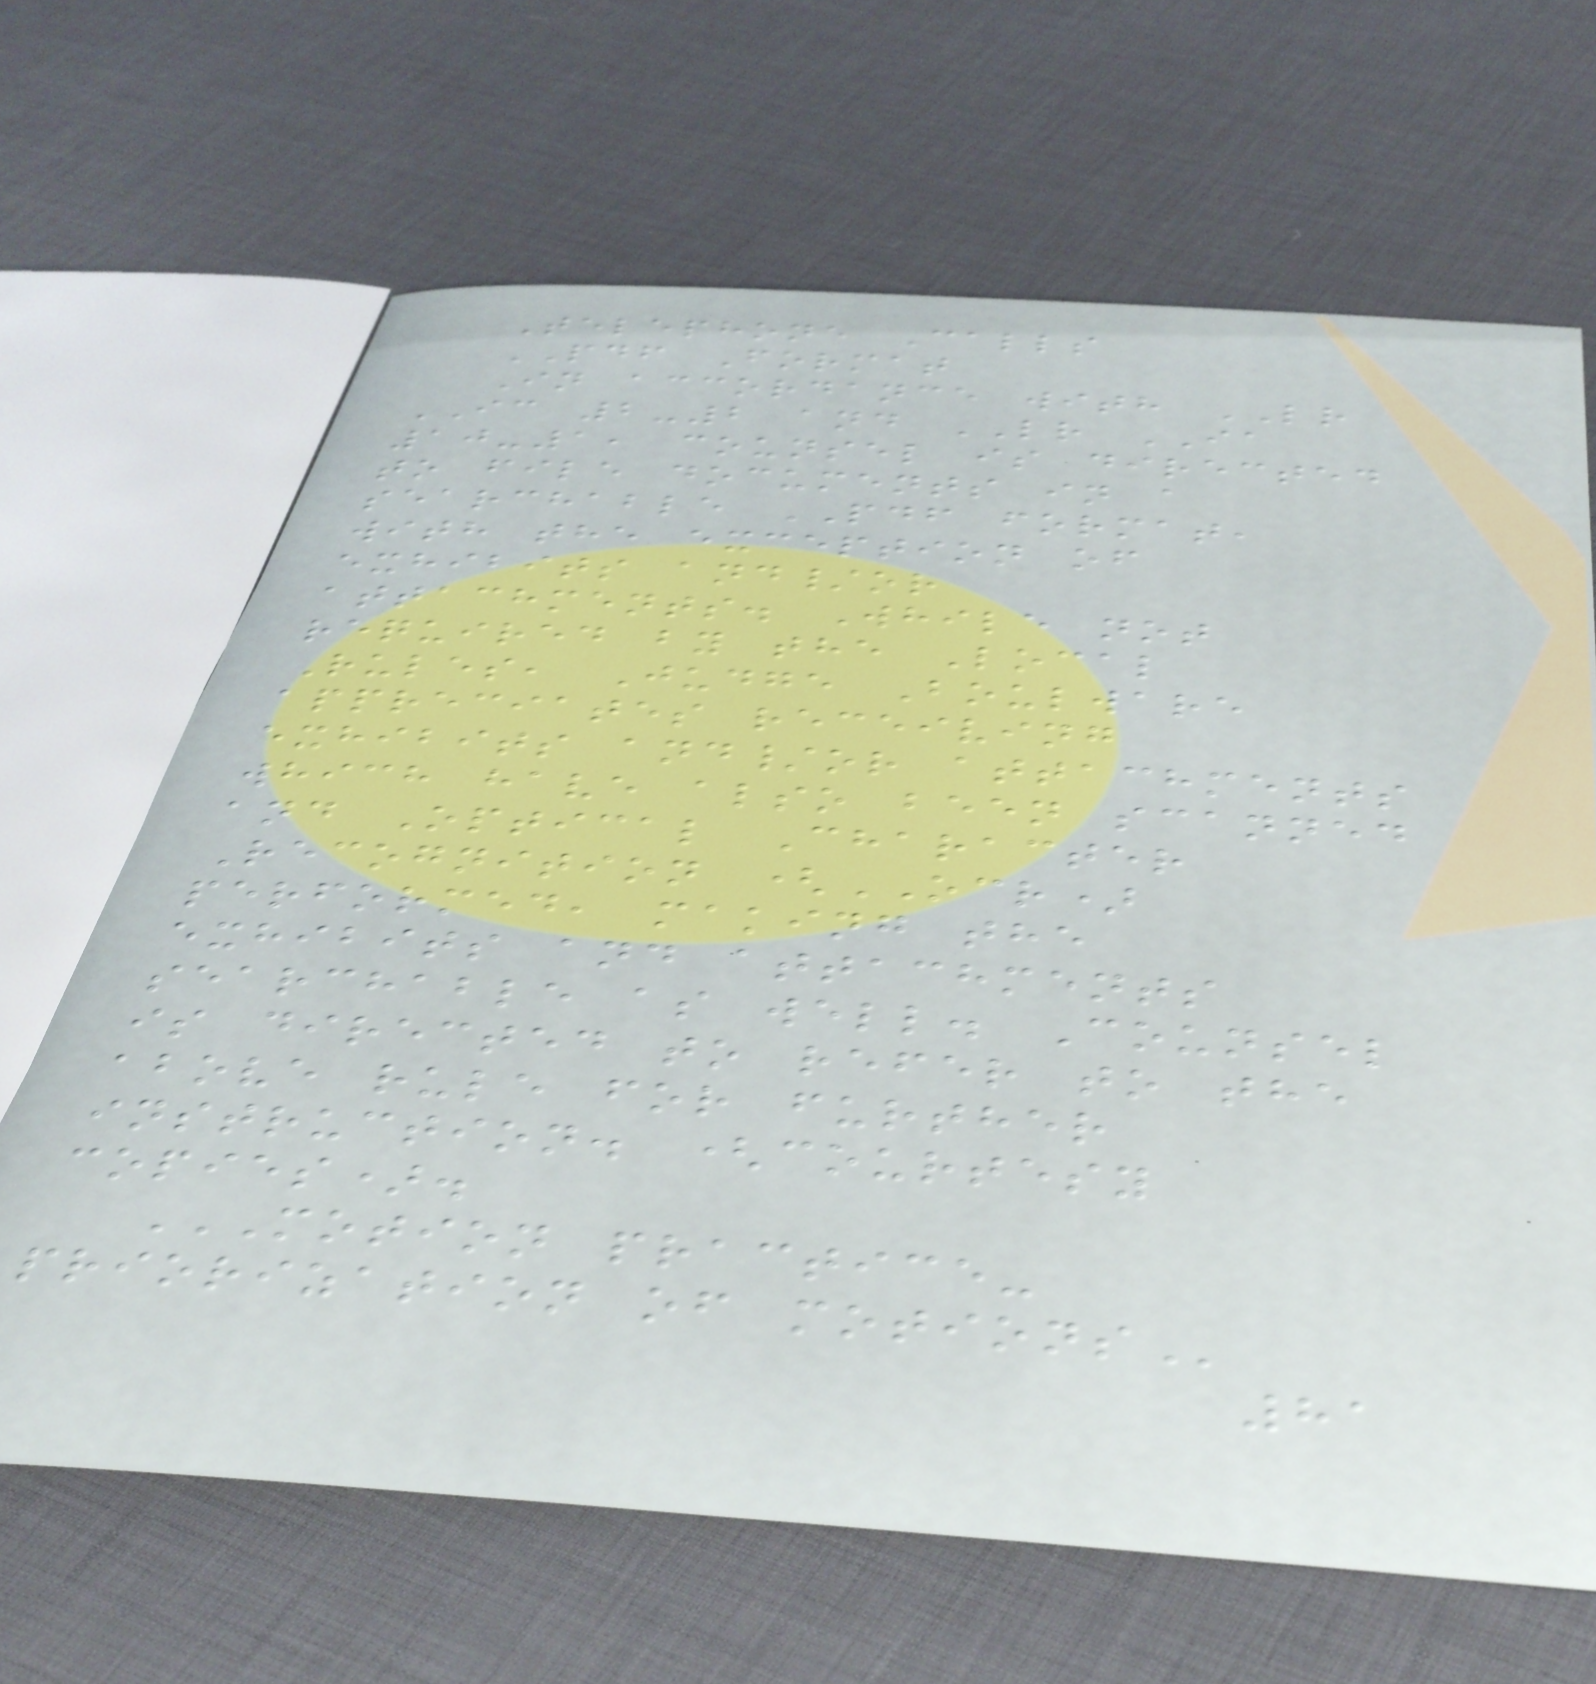Telephone Calls
PDF Format
In accordance with LR
IC 2-2 and LR IA
10-1, counsel is directed
to file documents in a
searchable PDF format,
with the exception of
exhibits and/or
attachments. While not
required by the Local
Rules, Judge Boulware
appreciates receiving
exhibits and/or attachments
which have also been scanned
and Optical Character
Recognition (OCR)
performed, making the
exhibits and attachments
searchable as well. Counsel
is directed to refer to the
above rule for further
instruction. (courtesy
copies).
MOTION PRACTICE-
PRIORIZATION OF MOTIONS
81
